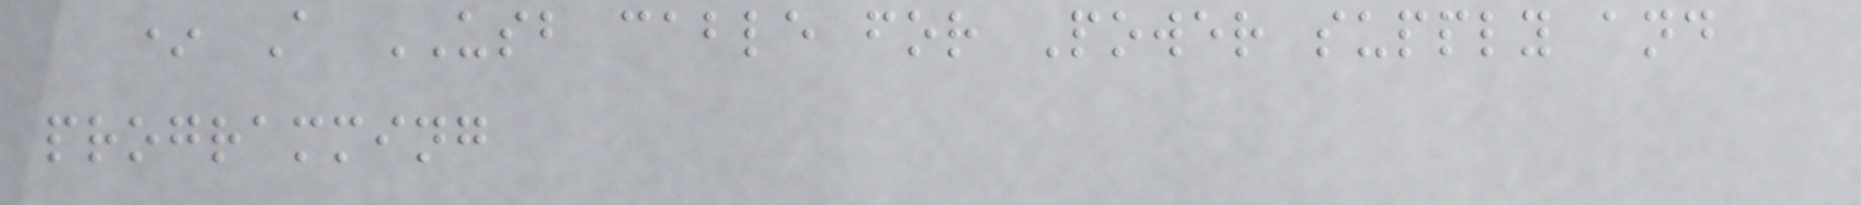* A USB cable for Power supply and
programming
